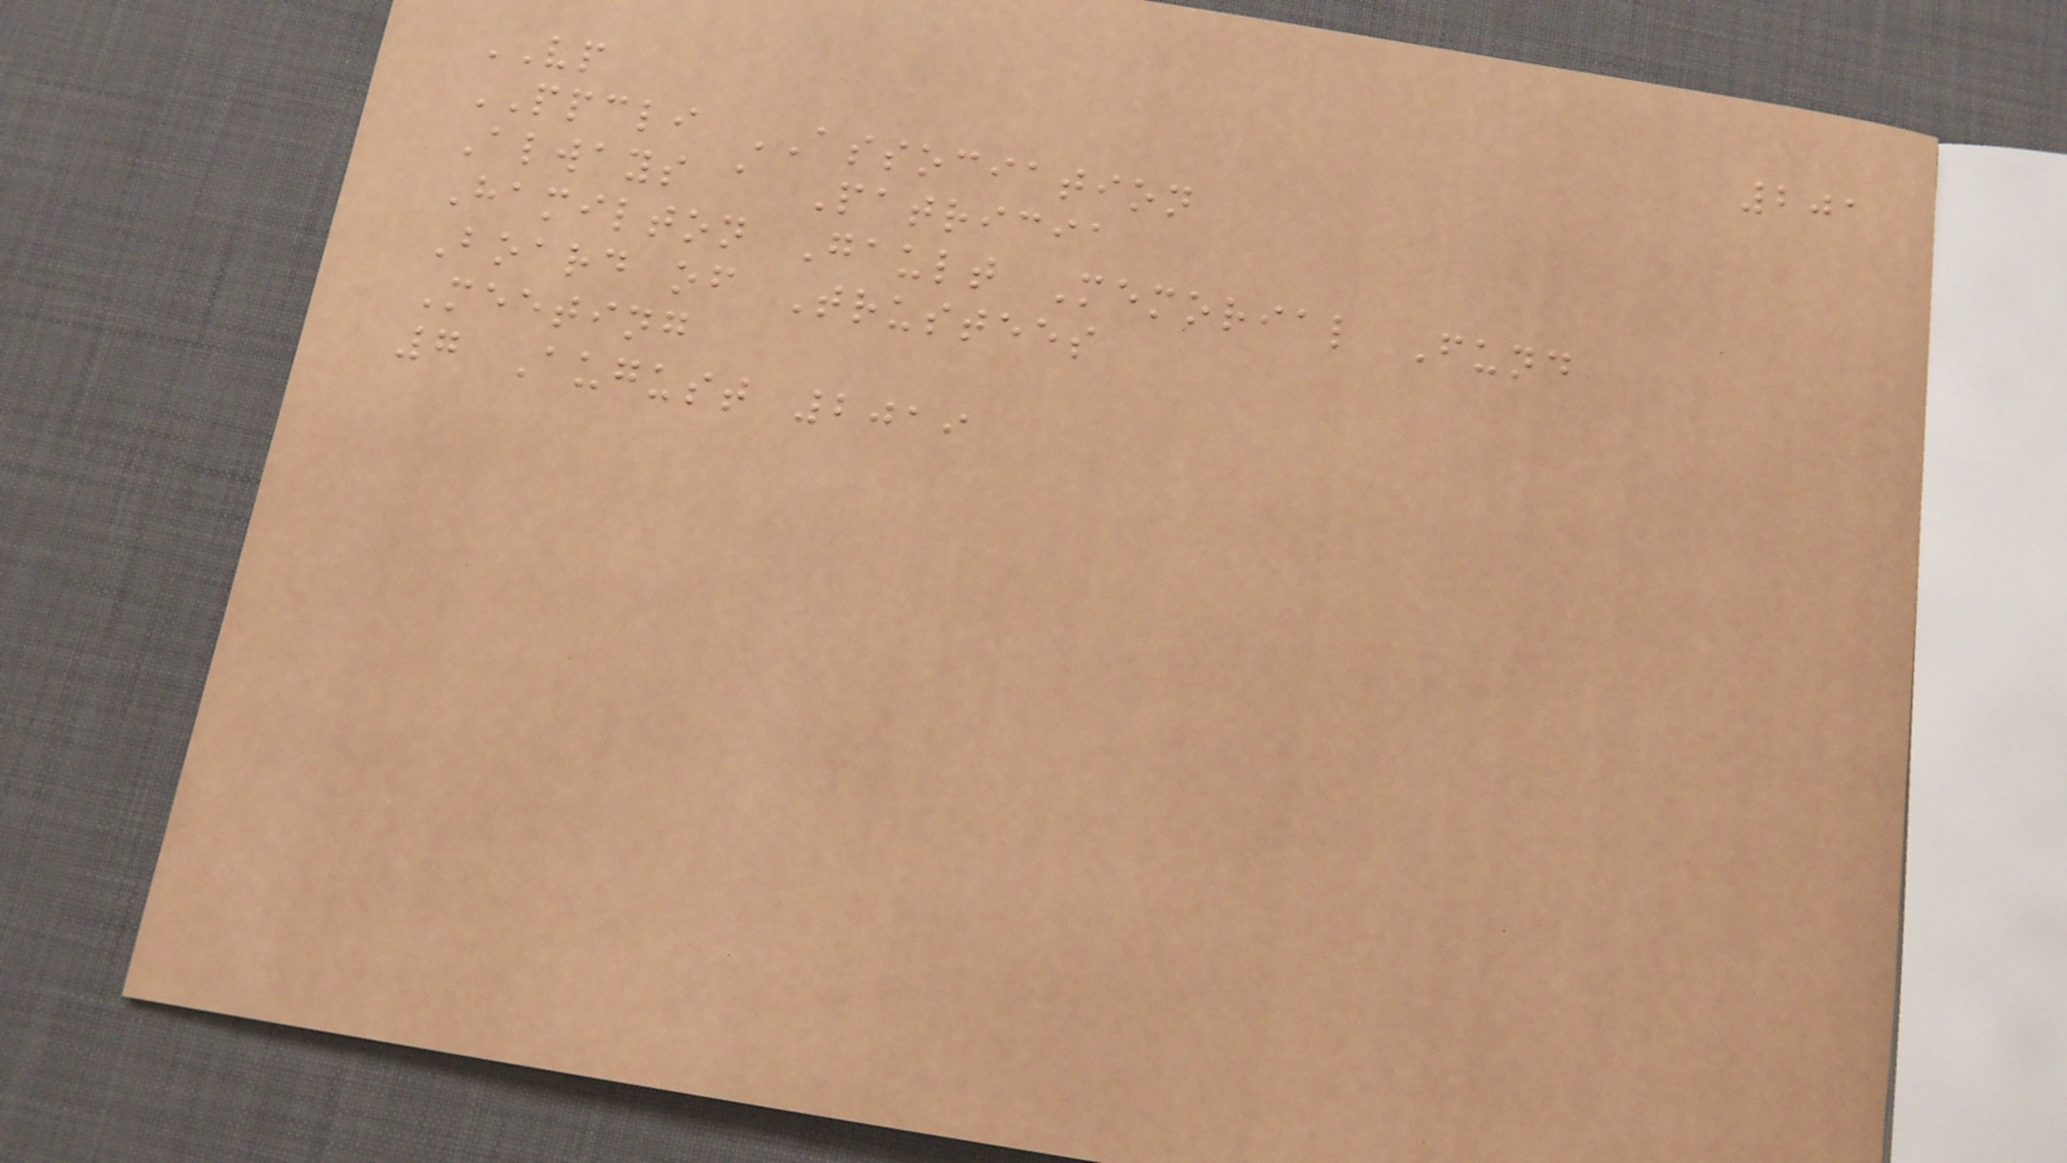201
VP
PPCLI ASSOCIATION
Always a Patricia
Hamilton Gault Memorial Fund
Board of Trustees
Meeting
7 August 2019
